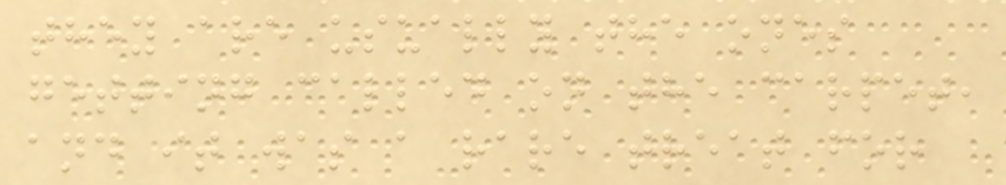they are usually the ones
getting called on the carpet,
and it was a rare treat for
